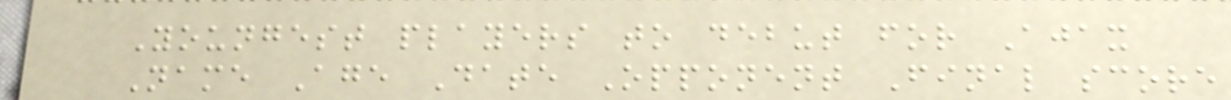Youngest players to debut for Ajax
Name Age Date Opponent Final score
